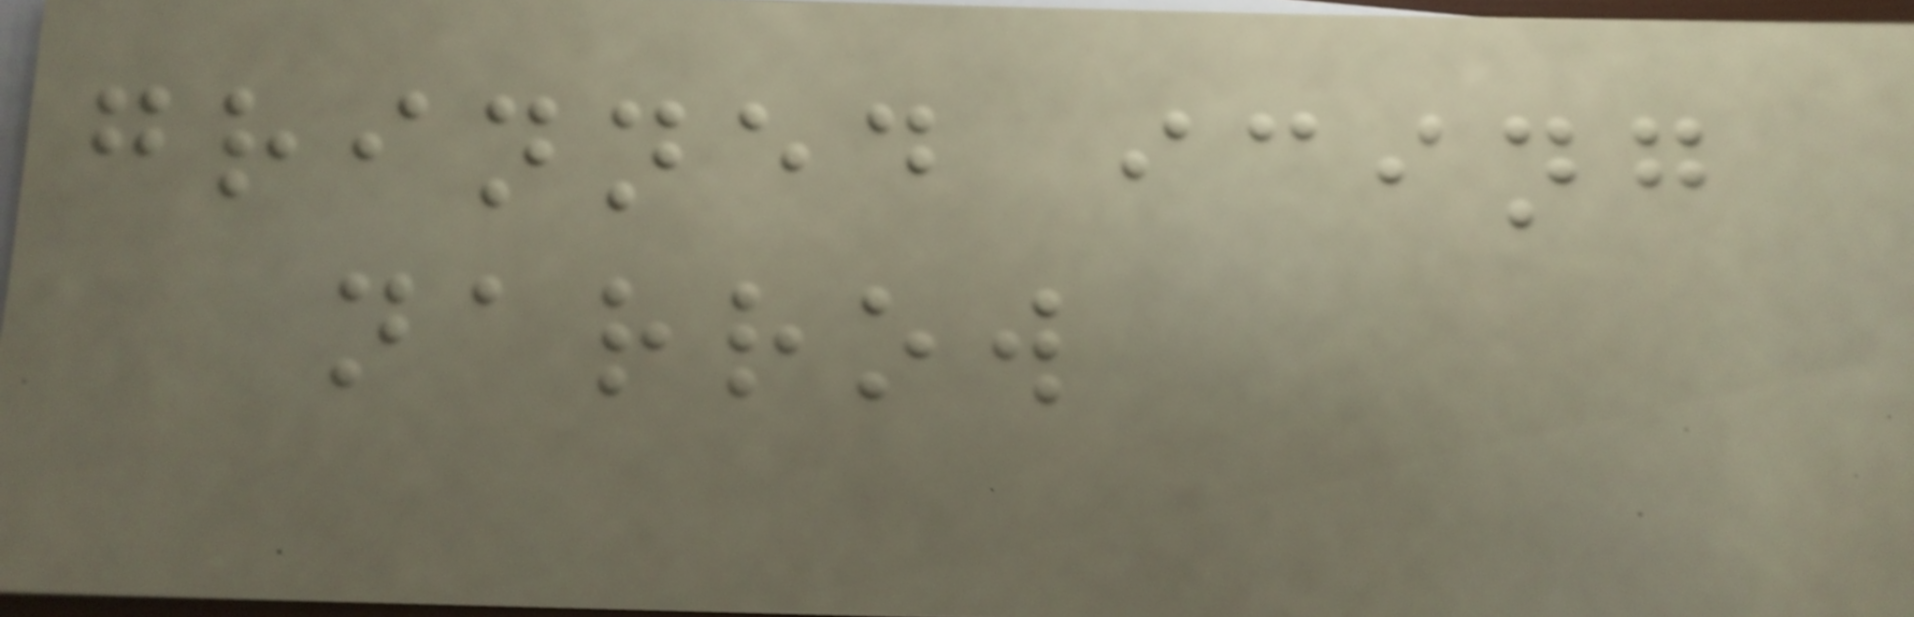grinned icing
narrow
